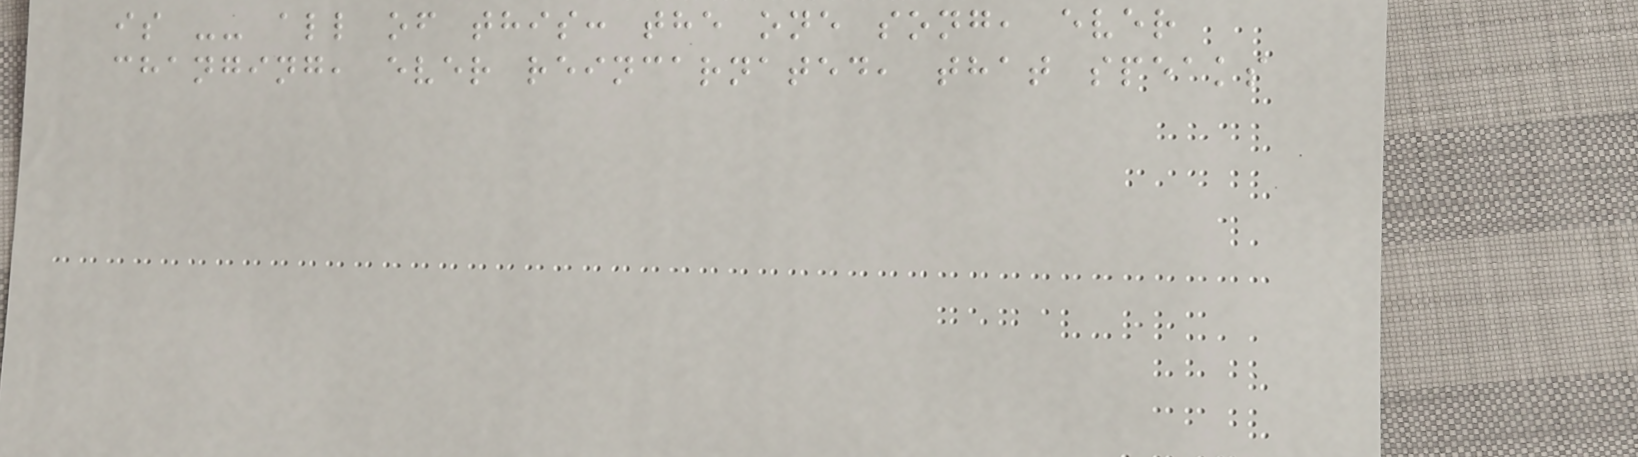is -- all of this: the one song, ever
changing, ever reincarnated, that speaks
